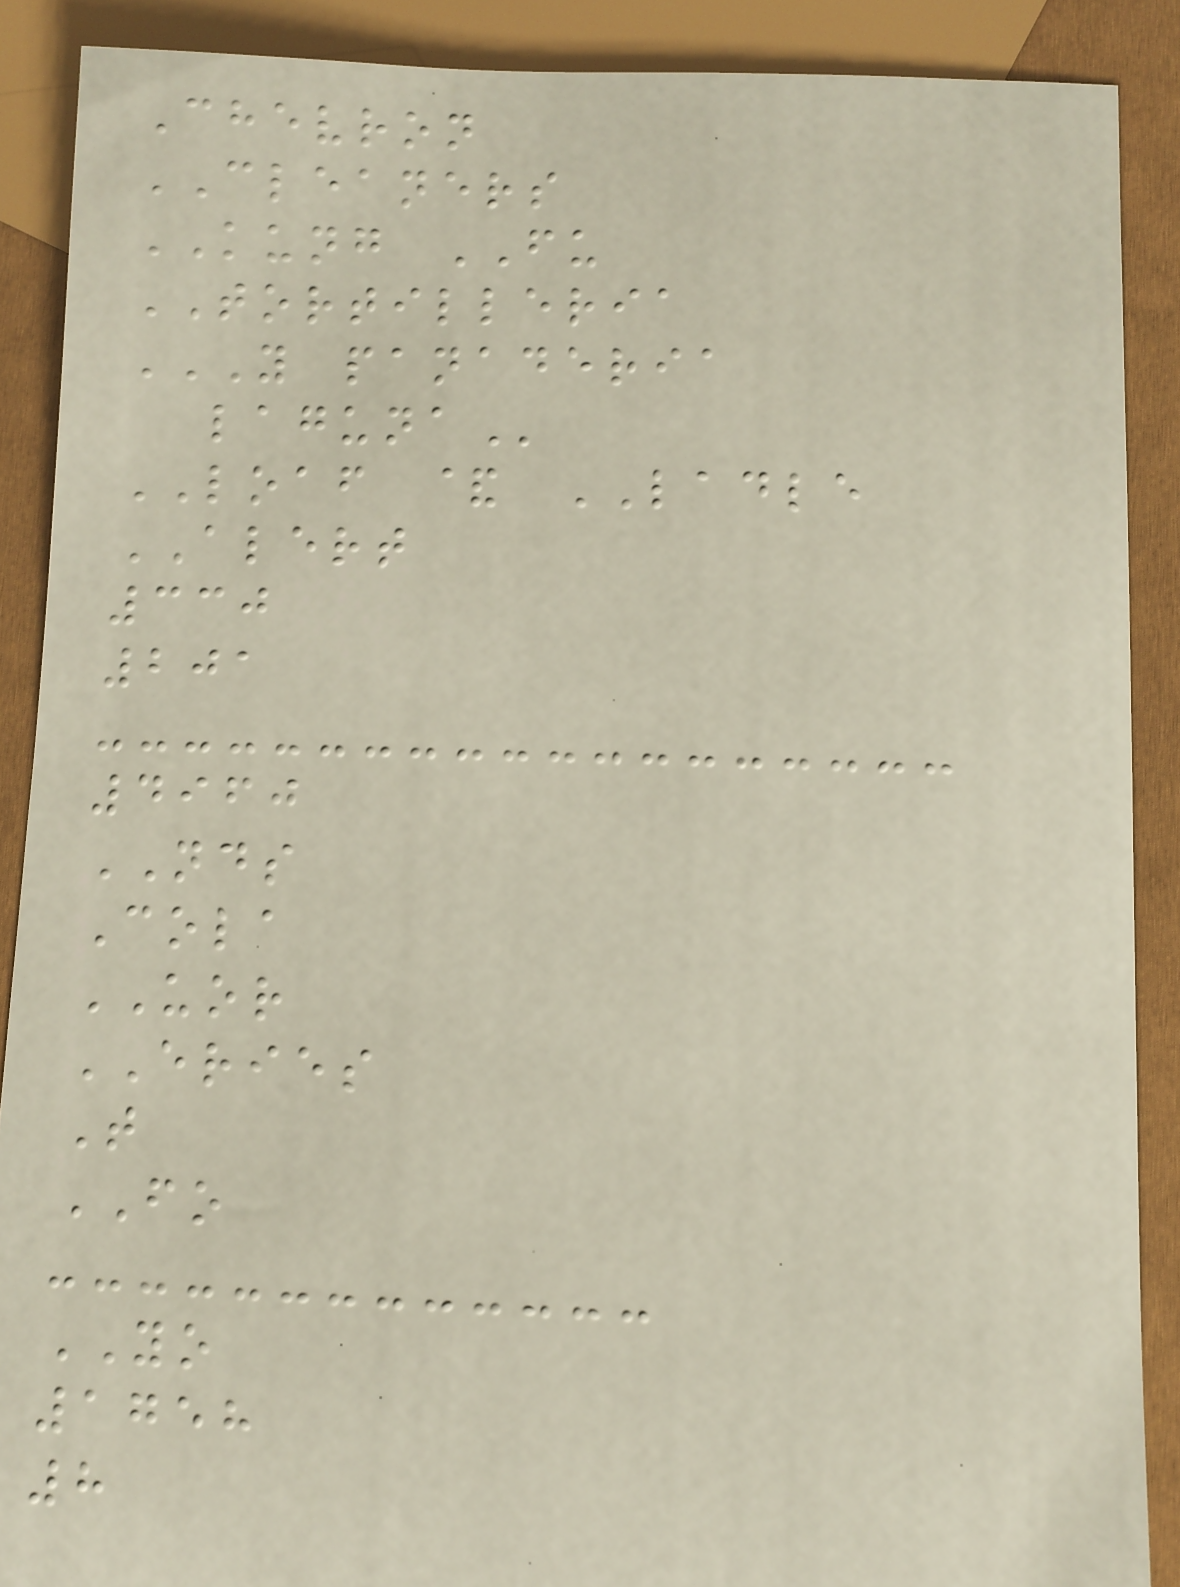Chevron
CLEANERS
KUNG FU
TORTILLERIA
Y PANADERIA
LAGUNA
LOAF & LADLE
ALERT
330
201
4960
NDS
Cola
UOR
ERIES
T
FO
YO
1758
8
